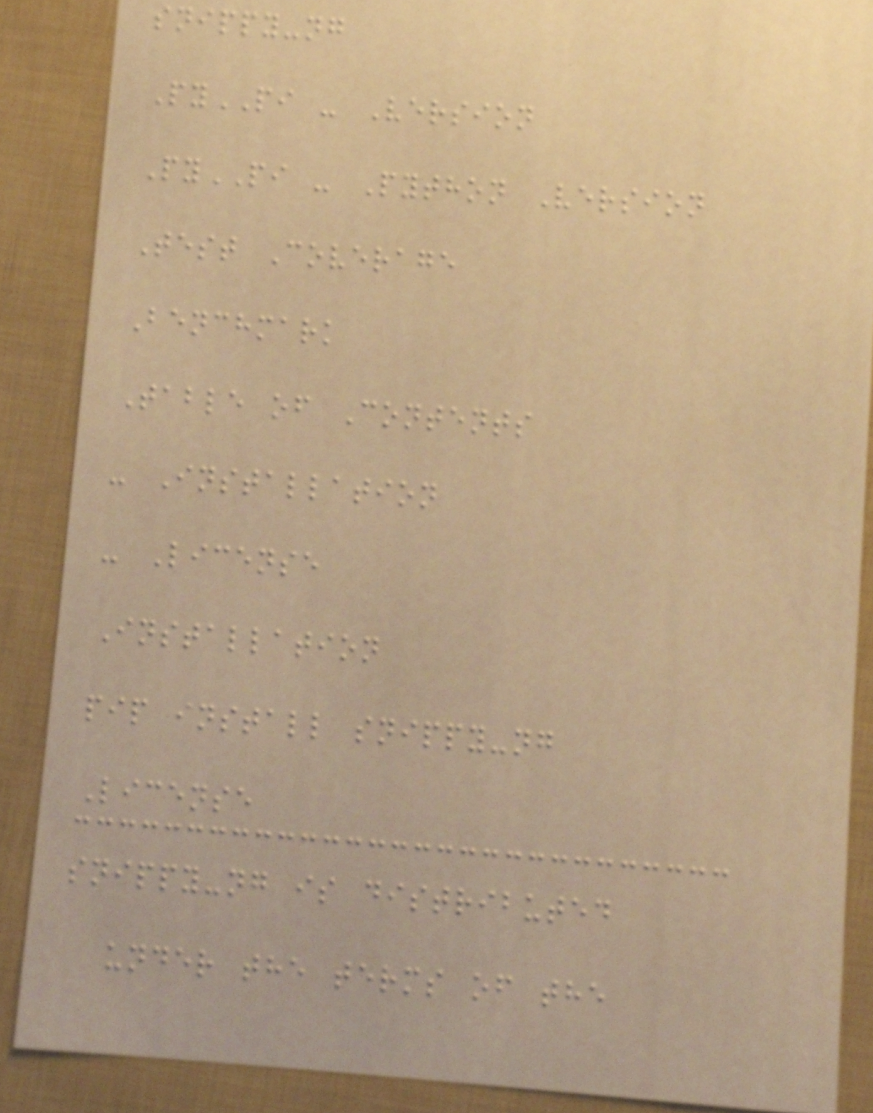snippy-ng
PyPI - Version
PyPI - Python Version
Test Coverage
Benchmark
Table of Contents
- Installation
- License
Installation
pip install snippy-ng
License
snippy-ng is distributed
under the terms of the
